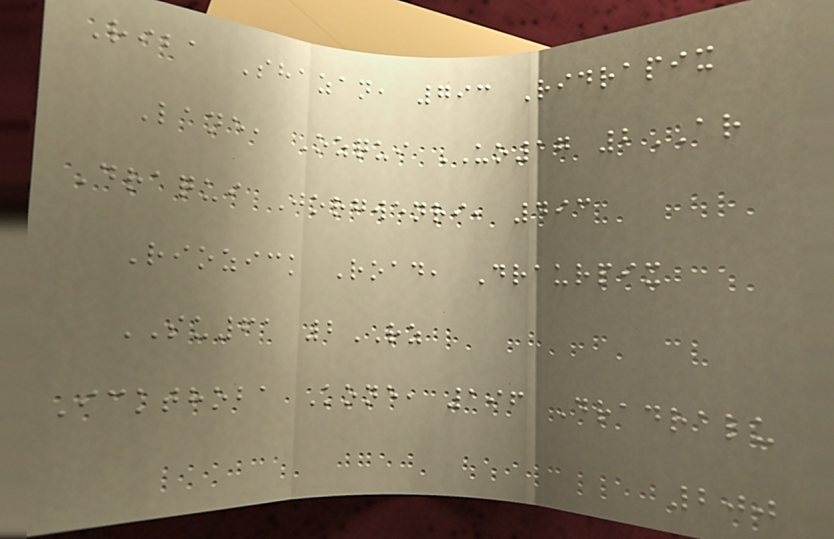Riba Shazan, 793 Ridrapix
Lane, Ozqui UO17 2AR
Draqui Jorgwenri, 493
Riozick Road, Draurpix
SU61 2RZ
Ickthoba Kone, 196 Dradralu
200
